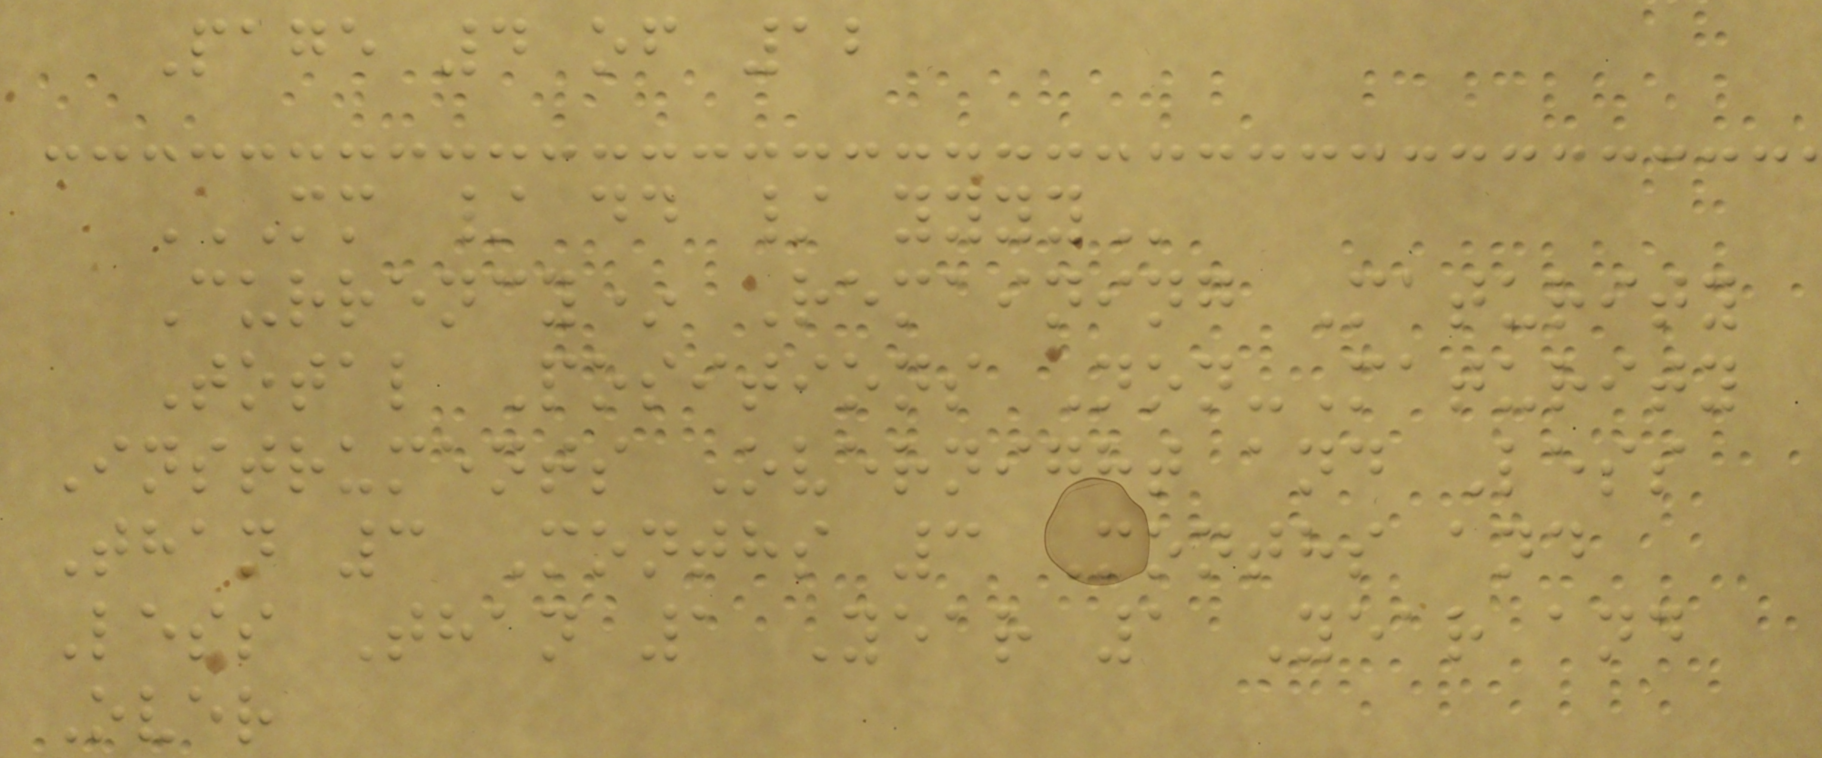Page 4 of 12
MM / DD / YYYY
Currency* Remaining Maturity
Total Positions Non-Maturity
Instruments Overnight and Less
Than 3 Months 3 Months and
Less Than 1 Year 1 Year and
Over
